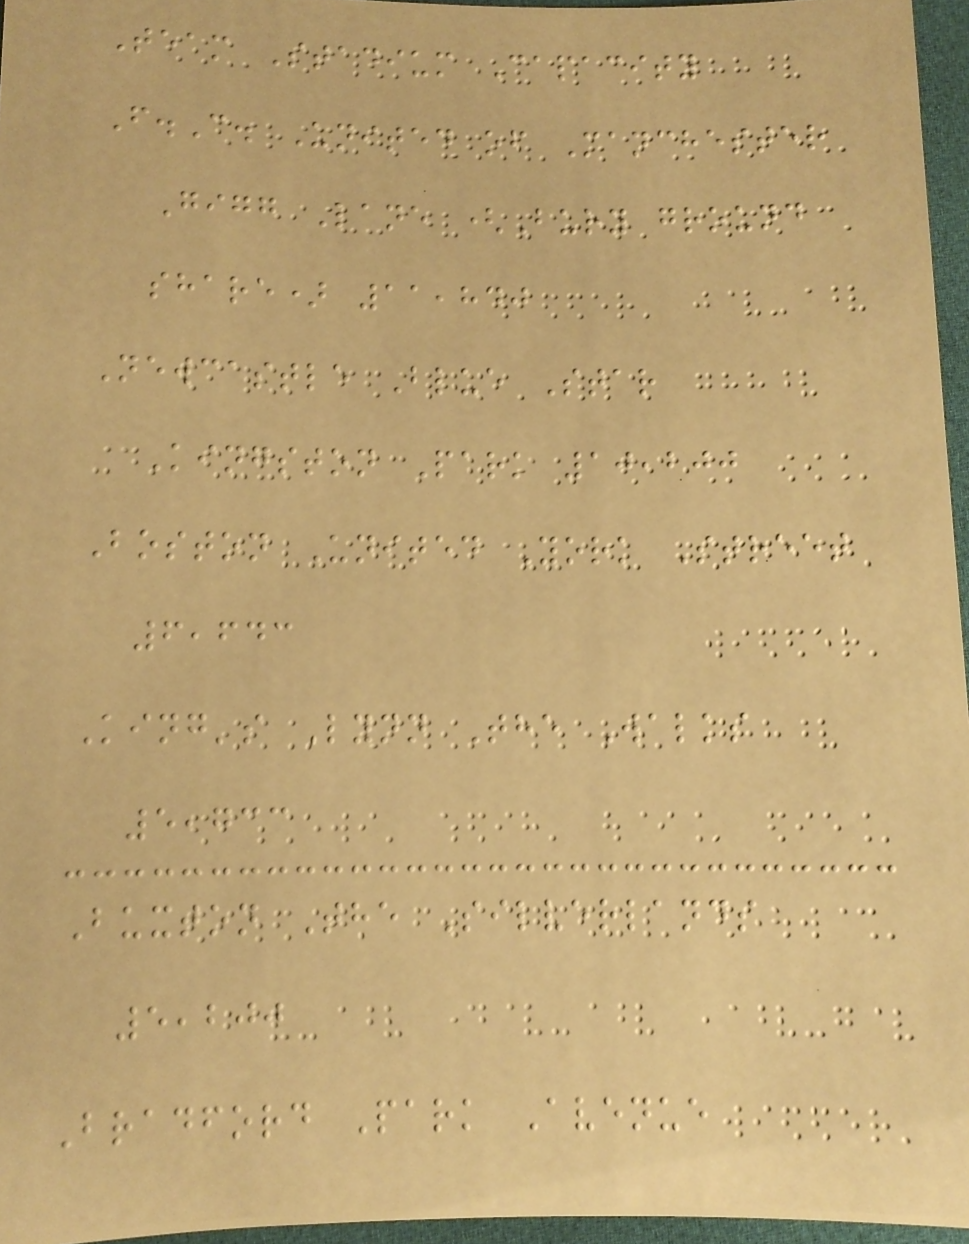Team Stadium Capacity
F.C. United of Manchester
Gigg Lane (Bury ground
share) 11,840
Newcastle Blue Star
Kingston Park 10,200
Boston United York Street
6,643
King's Lynn The Walks
5,733
Buxton The Silverlands
5,200
Bradford Park Avenue
